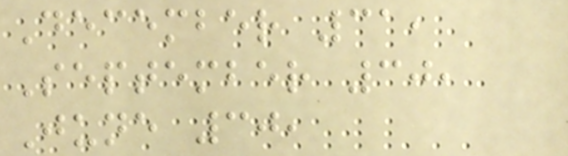December 31,
September 30,
June 30,
